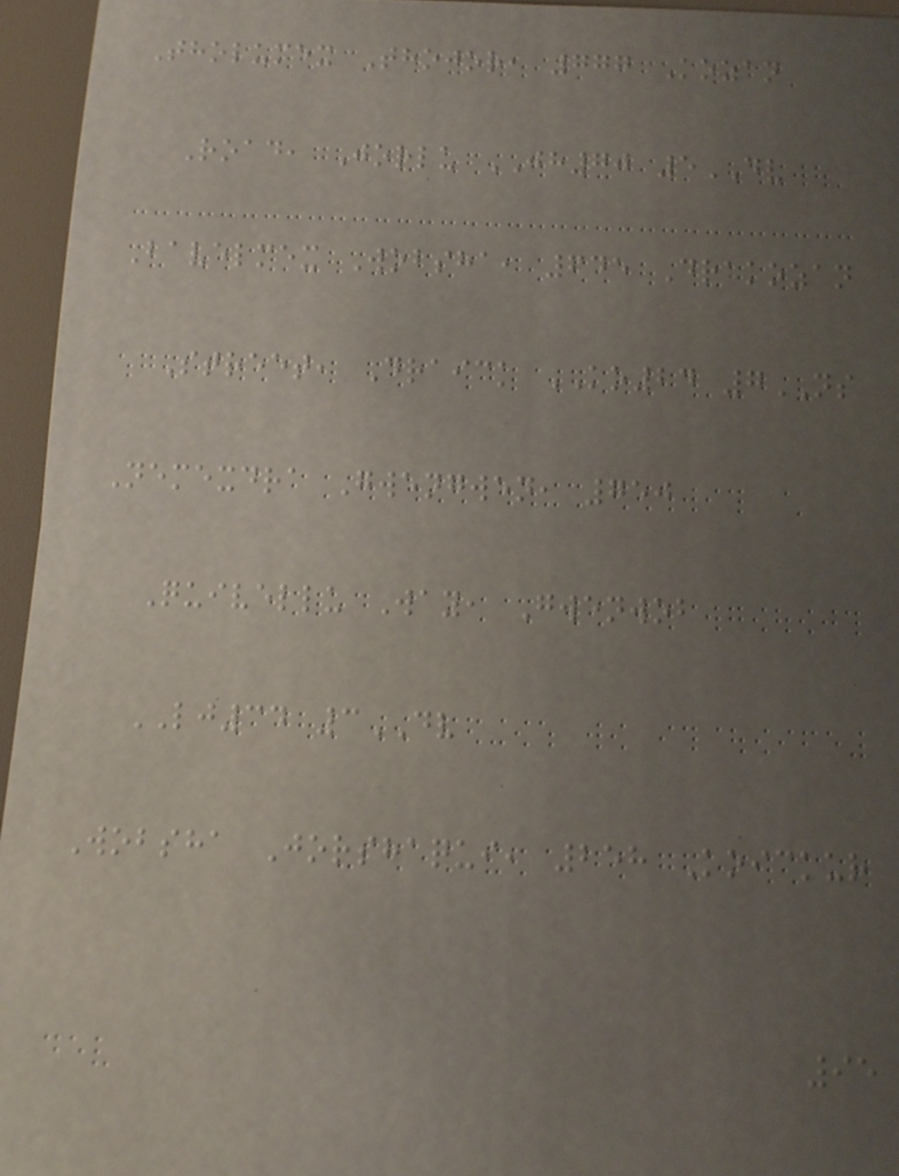Tholumex Thojor, 777 Kozan
Road, Jorlu JH70 5DV
Bavelmex Wobsha, 645 Drakozan
Street, Draick KO24 7NS
Nemexdra Gwengwen, 750
Quivellu Way, Gwenwob
LJ34 3DV
Wobsha Jorshaqui, 258 Koickur
95
